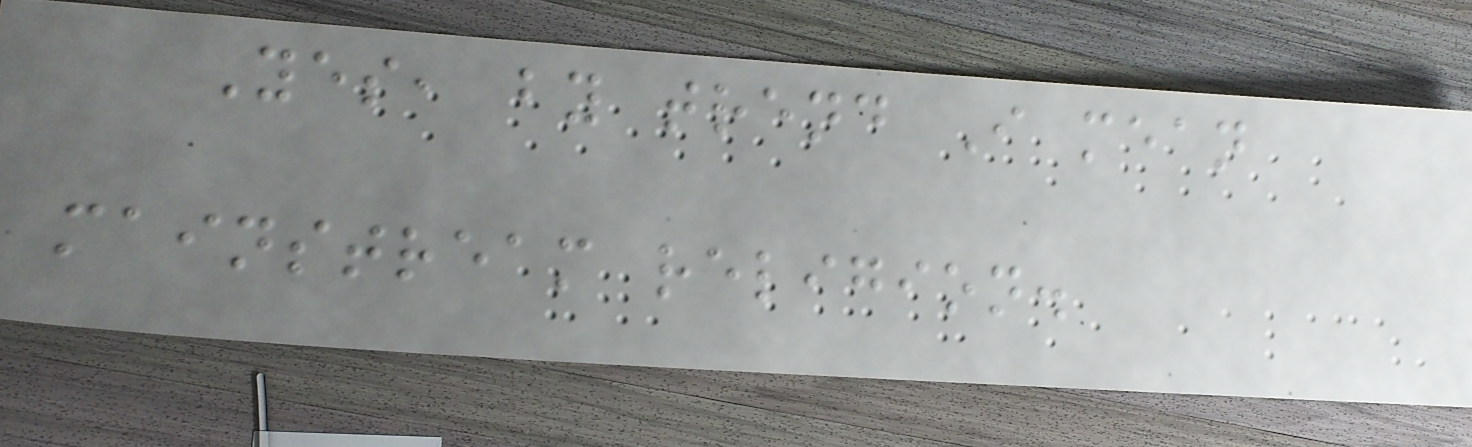Yes, by trend I mean
mainstream religion.
